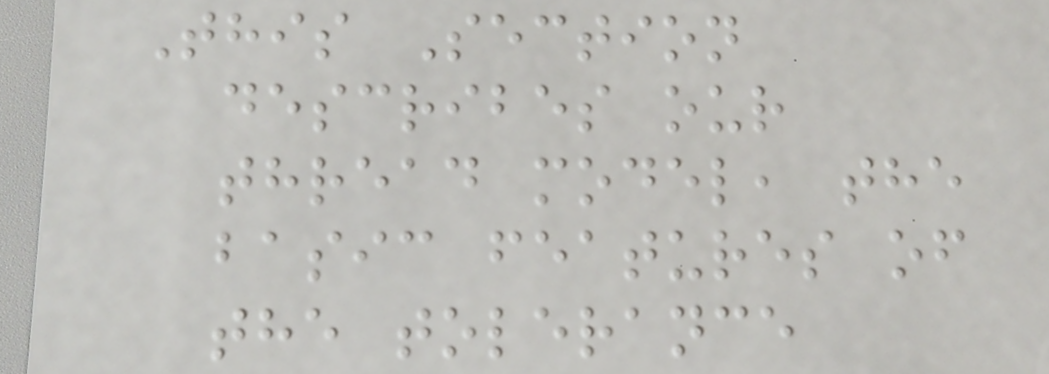This Section
describes our
thread model, the
basic features of
the tolerance
